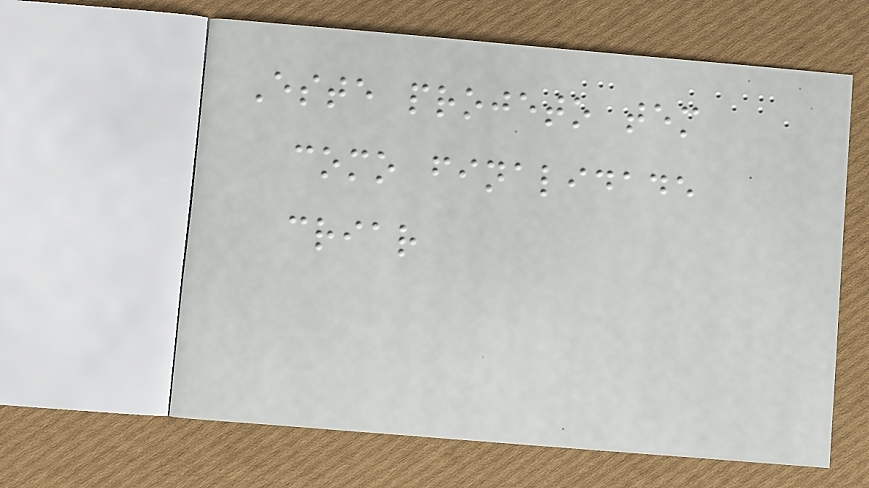Este projeto tem
como finalidade
criar
